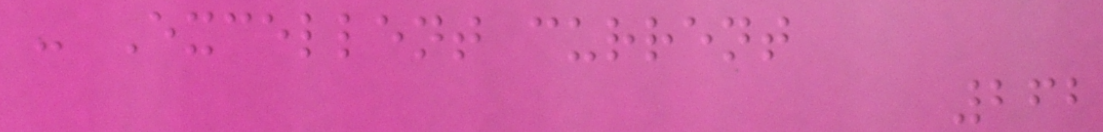- Excellent current
262
